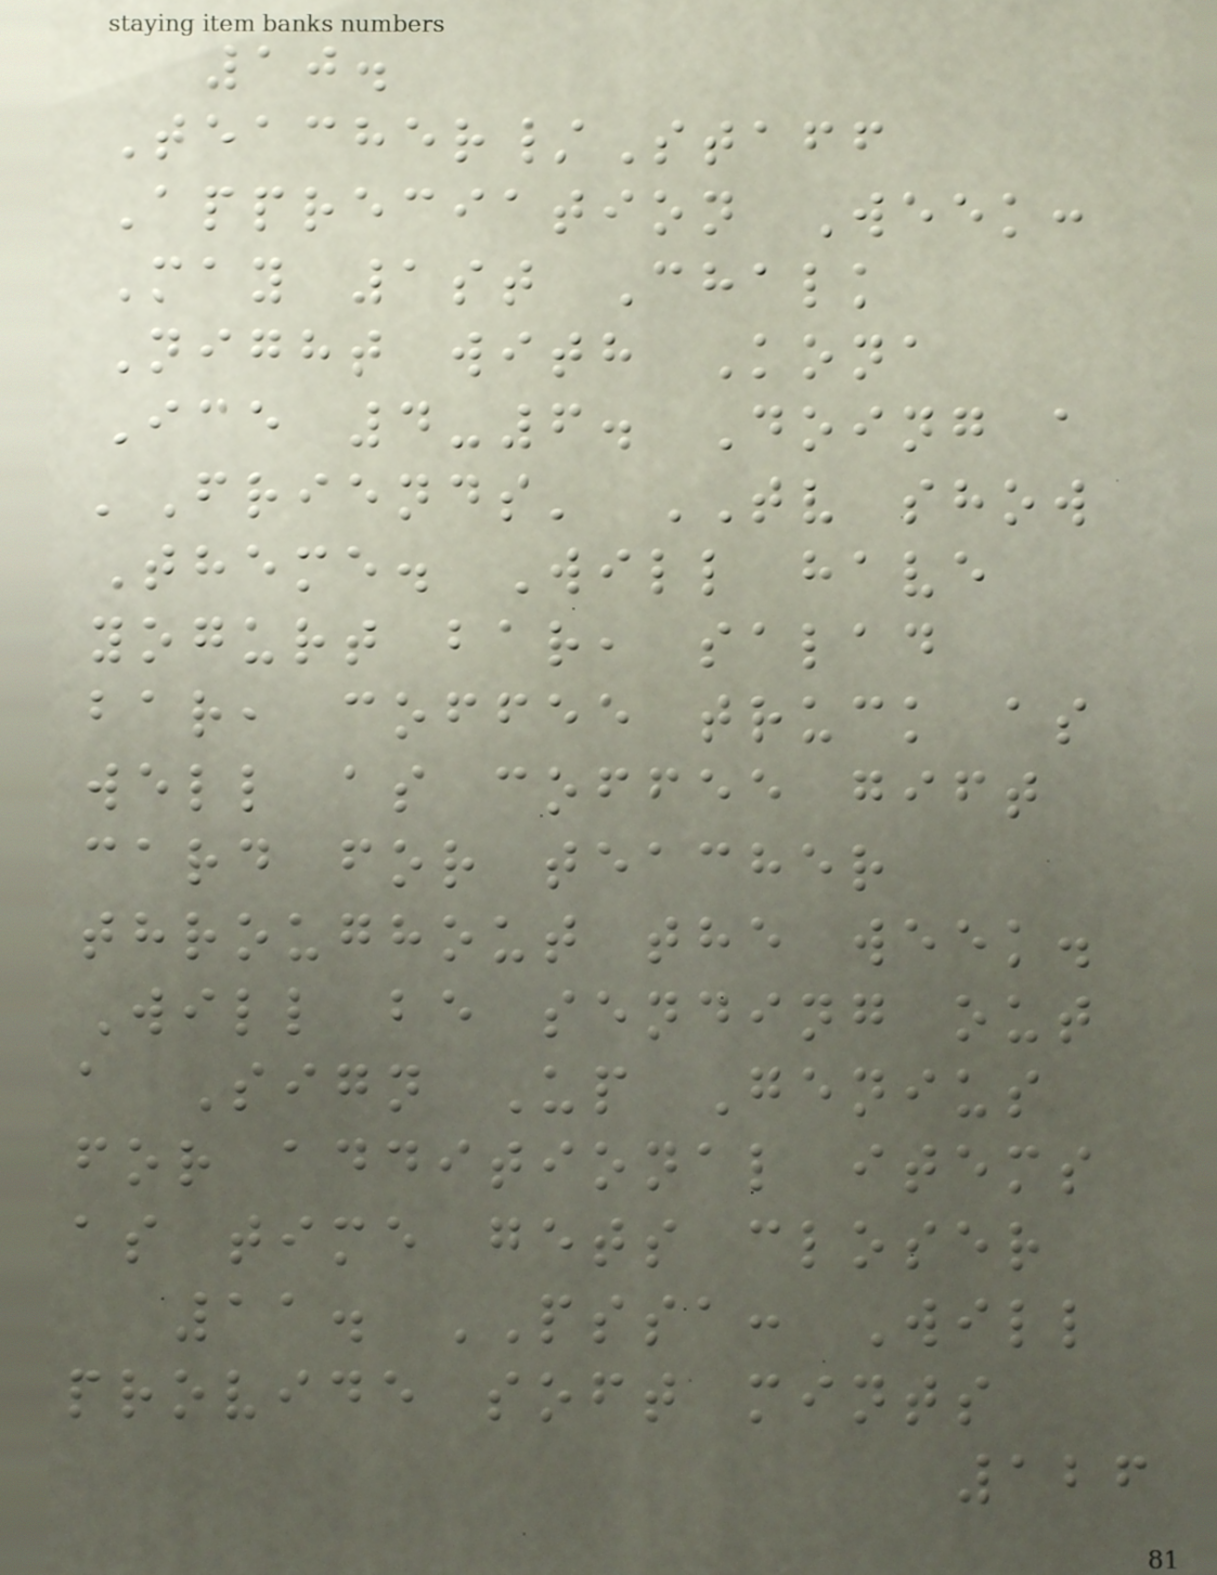10.
Teacher/Staff
Appreciation Week:
May 1st Chalk
Night with Kona
Ice 4-6. Doing a
'Friends' TV show
Theme. Will have
yogurt bar, salad
bar, coffee truck as
well as coffee gift
card for teacher
throughout the week.
Will be sending out
a Sign Up Genius
for additional items
as time gets closer
11. PSSA: Will
provide soft mints
126
